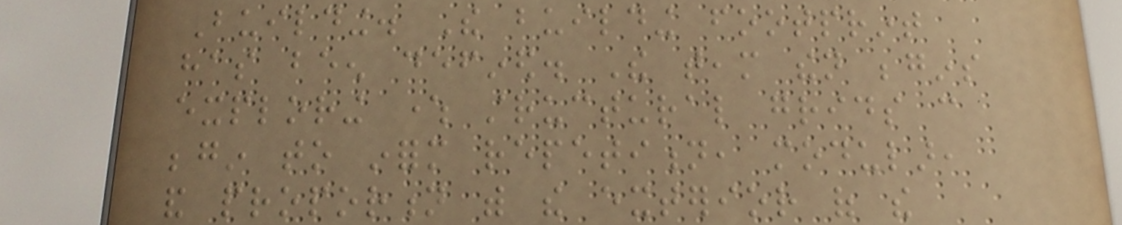Building. The building footprint
has been defined. The team then begins
exploring where structural grids can
begin to inform repetition, modular,
and proportion with the exterior of the
